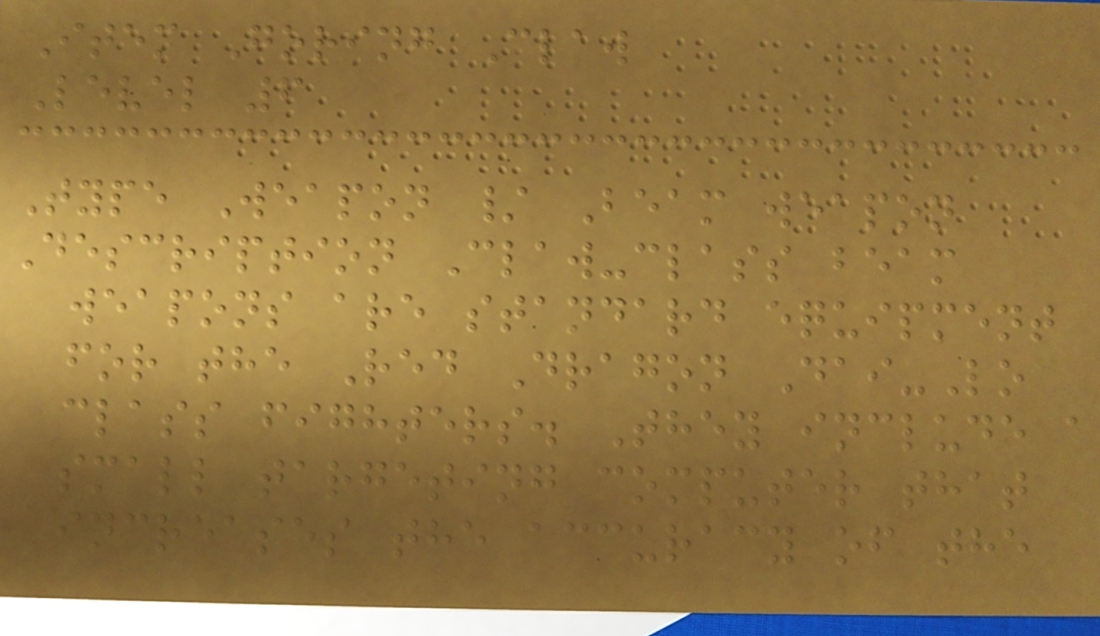Item Goring Claw
Level 6
Type Weapon / Beam weapon
Description Claw-class beam
weapons are standard equipment
for the Red Dragon Dai-Lo
class fighters. They include a
small targeting computer that
increases the accuracy of the
